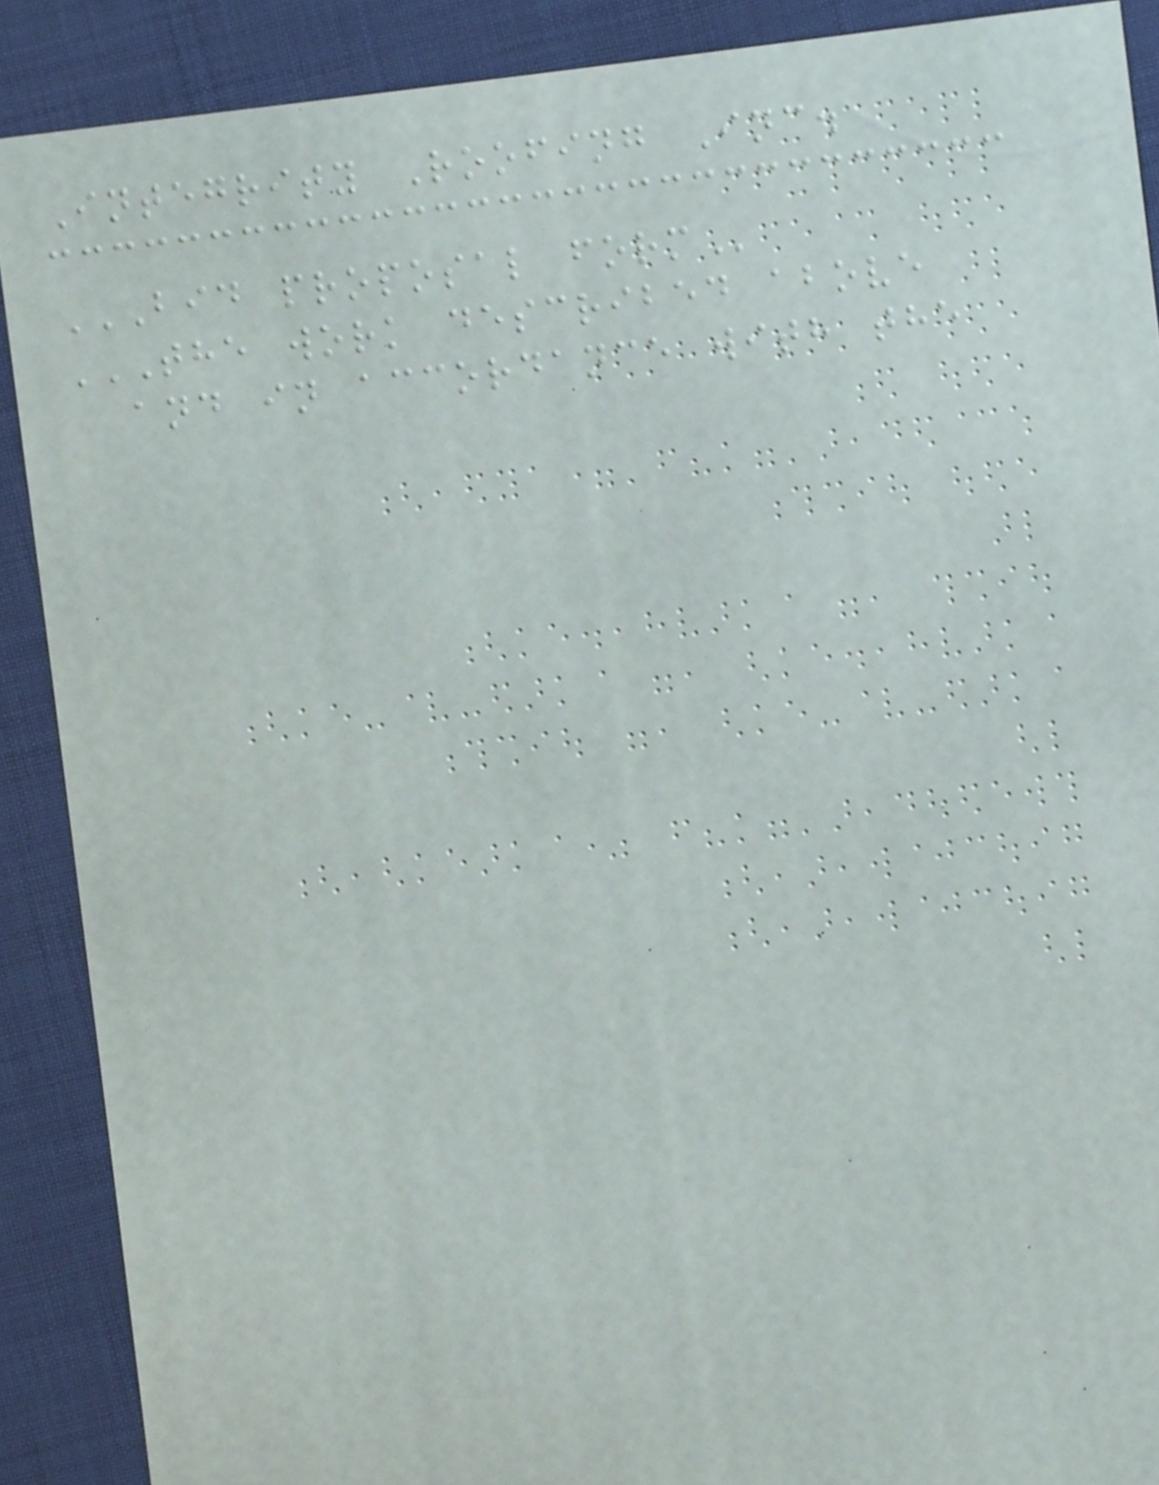Integrity Roofing Inc.
BID PROPOSAL FORM
THE WORK DESCRIBED ABOVE
AND IN ACCORDANCE WITH THE
